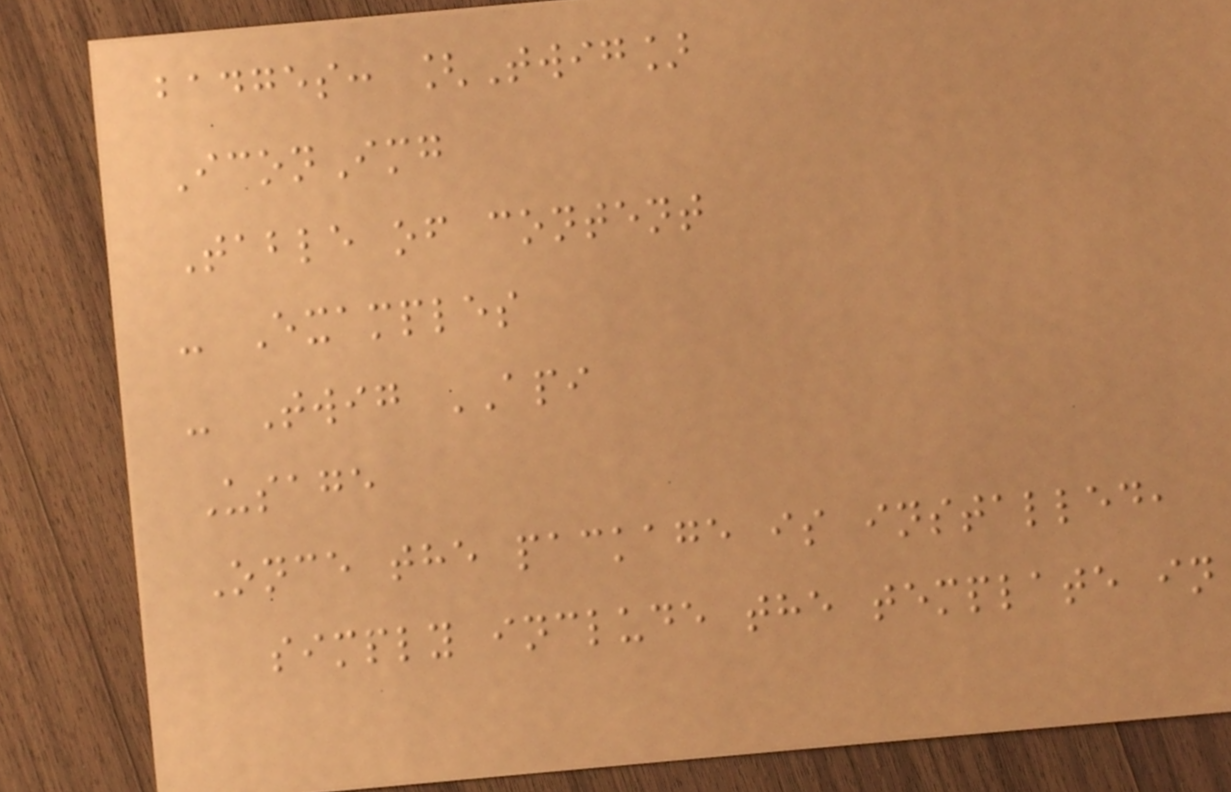badges: [Twig]
IconImg
Table of content
- Examples
- Twig API
Usage
Once the package is installed,
simply include the template in
